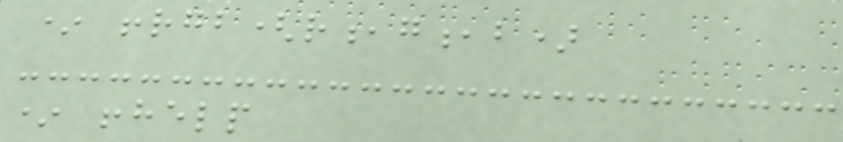* !rgb(r,g,b)
* !help
